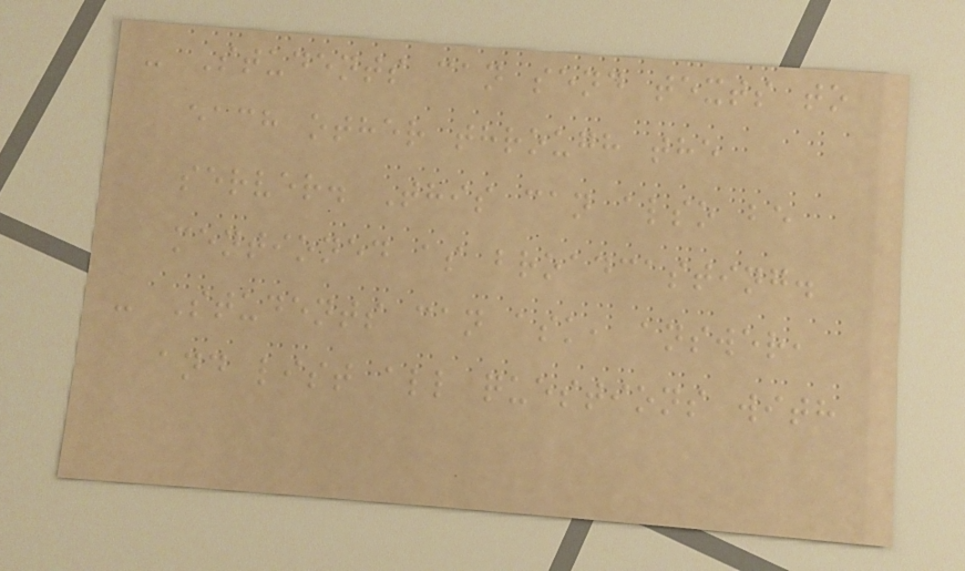- Students can send texts to
each other through the
server. This can also be
mentioned as broadcasting.
- Students can ask, answer,
and list all questions with
